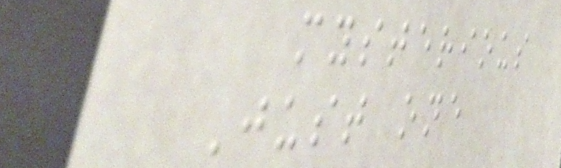mysterious
Just one
